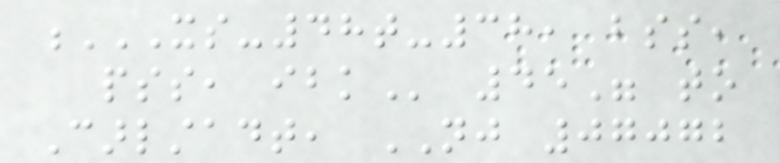XS-48T-38, BSS,
PSS, IBK 45" to
Carlstadt, NJ 07072
